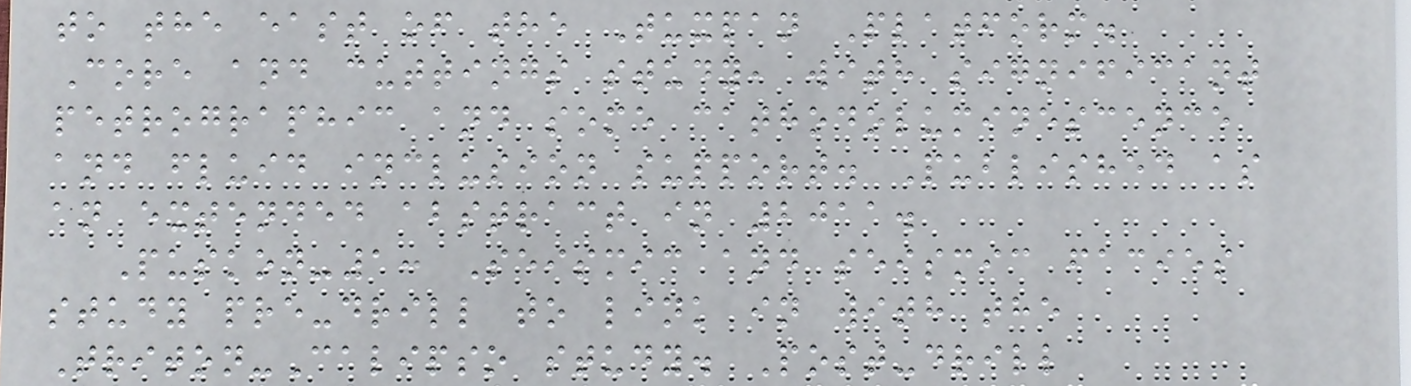to the east of the Tuxpan Platform.
Core and cuttings study, with significant
petrographic and some cathodoluminescence
and fluid inclusion support. Published as
an extended abstract in 2011.
Puskon-1: Seismic and seismic facies
study pre-drill to link in with the
Triton-Calipso study. Post-drill
